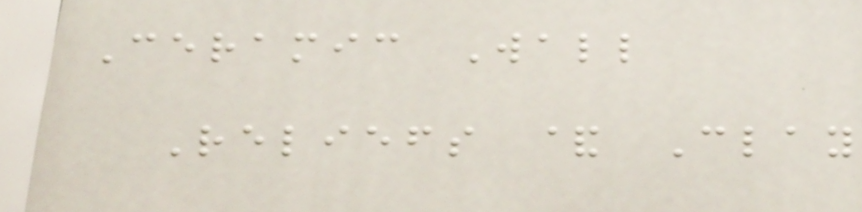Ceramic Wall
Reliefs & Clay
